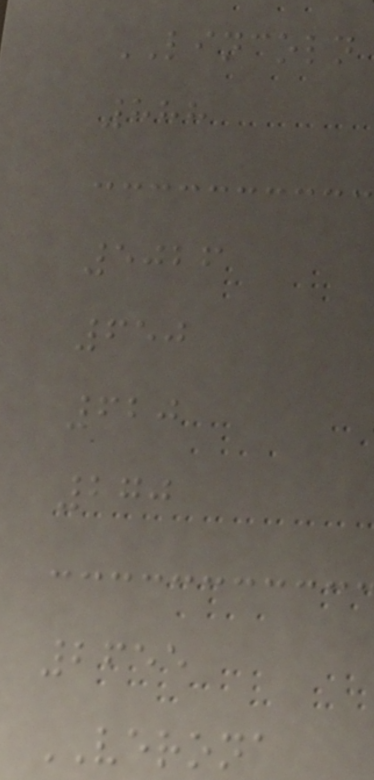LINCOLN
888
5026
650
620
270
2655
VERONA
